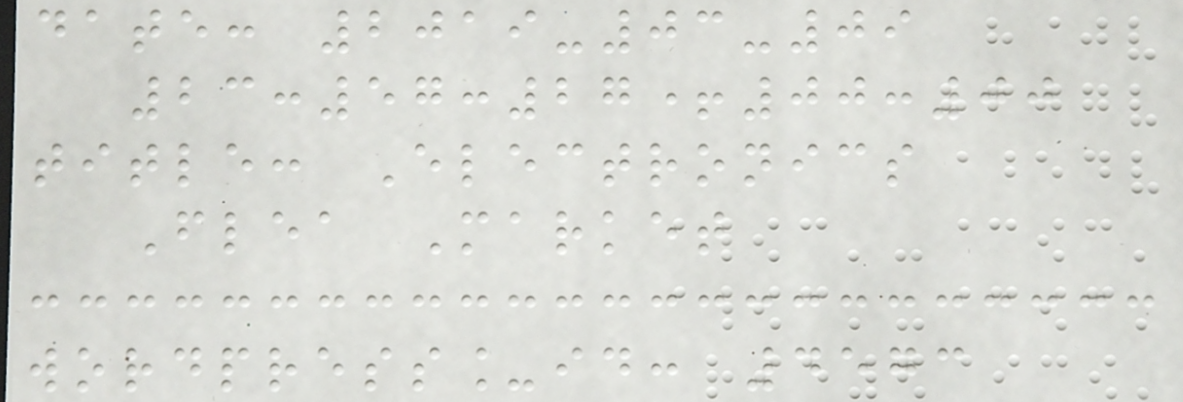date: 2019-03-09
23:57:27+00:00
title: Electronics
Flea Market
wordpress_id: 4573
